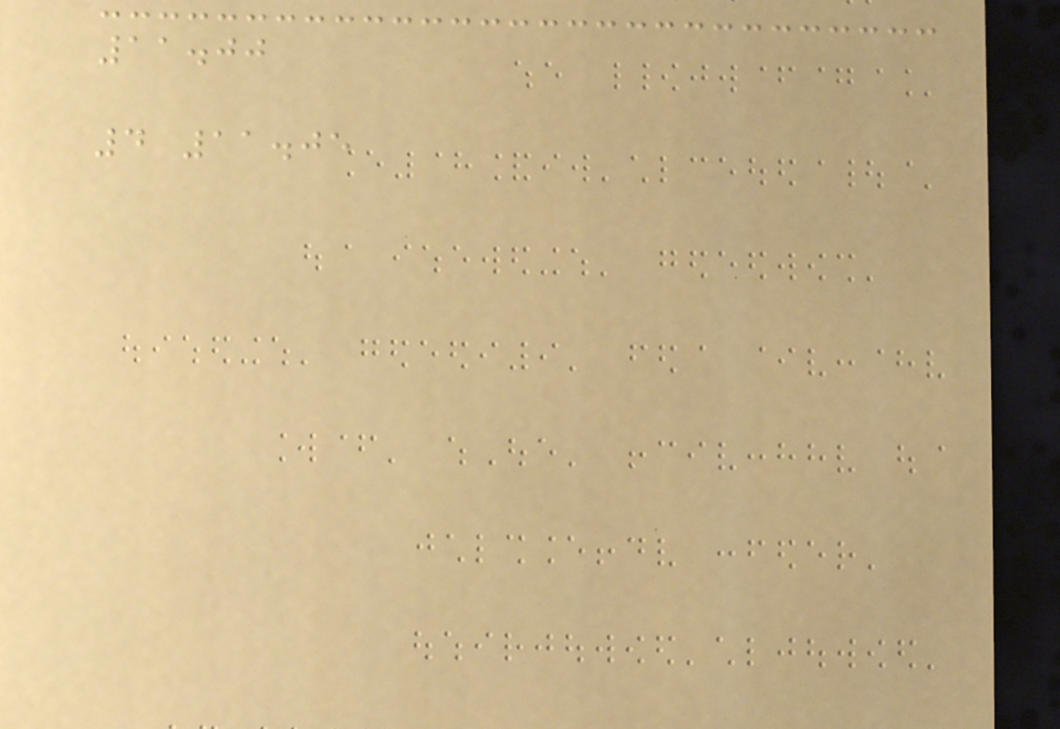11.00
4 11.05
